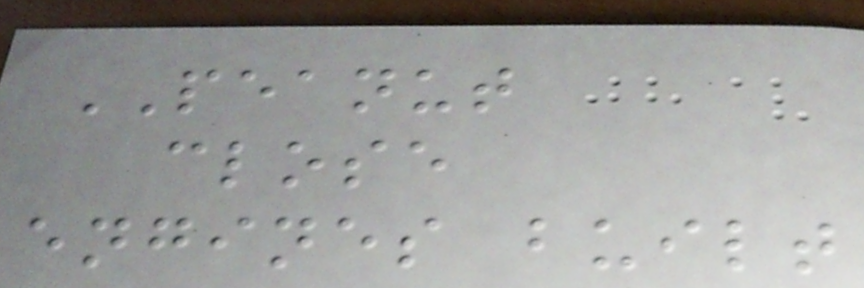PEANUT
close
engines built
